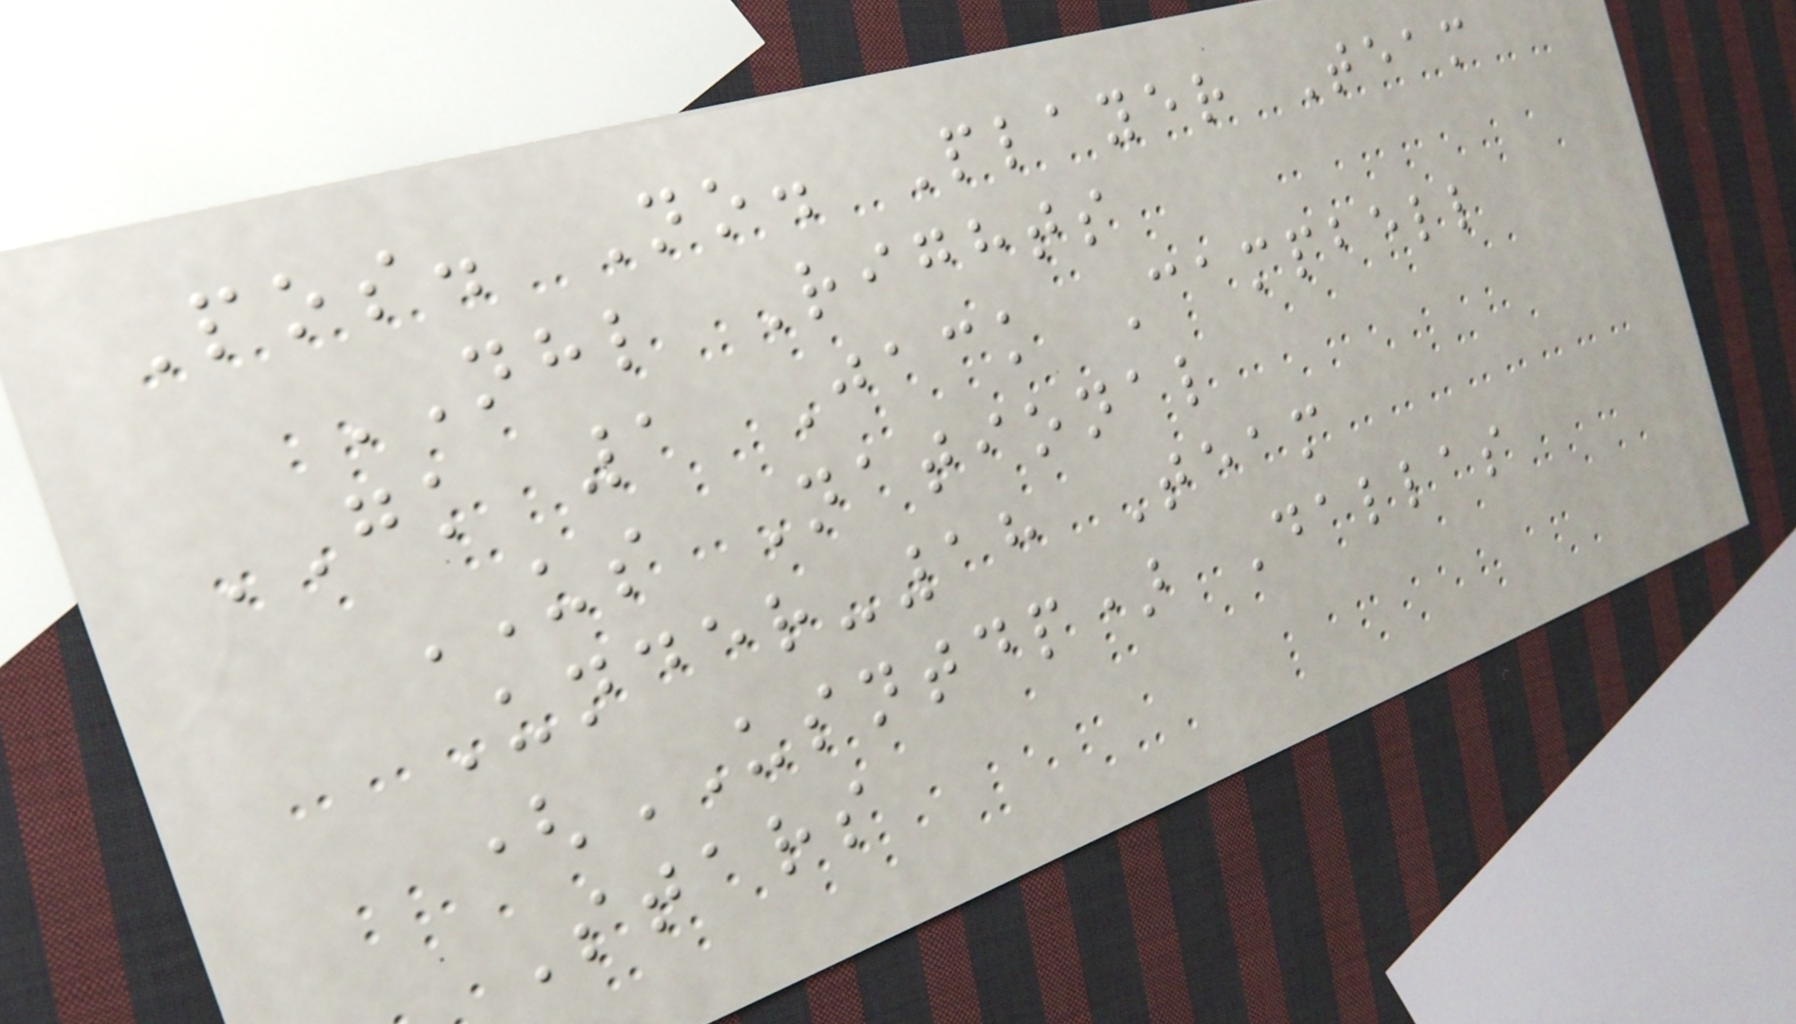Pos. No. Player Team
NHL Rights
GK 1 Jack Campbell
US National
Under-18 Team
(USNTDP) Dallas
Stars
